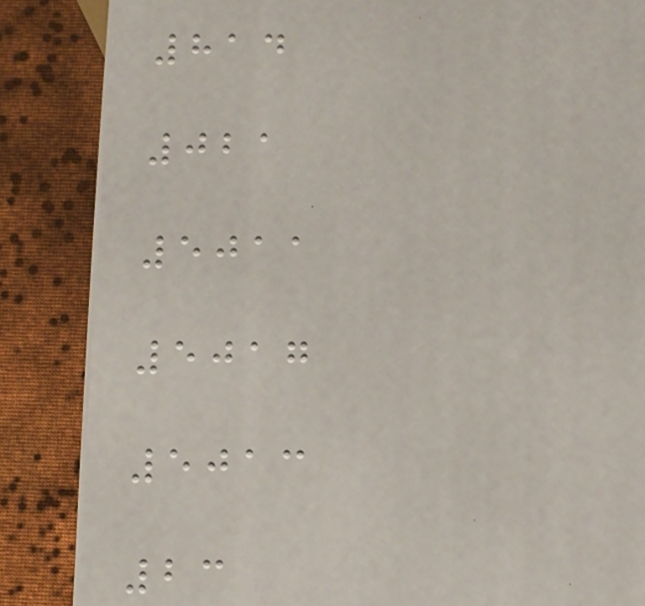814
021
5011
5017
5013
23
